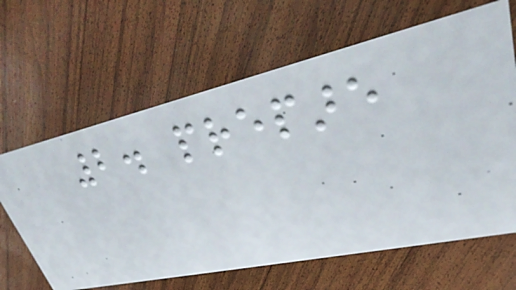2. prepare
